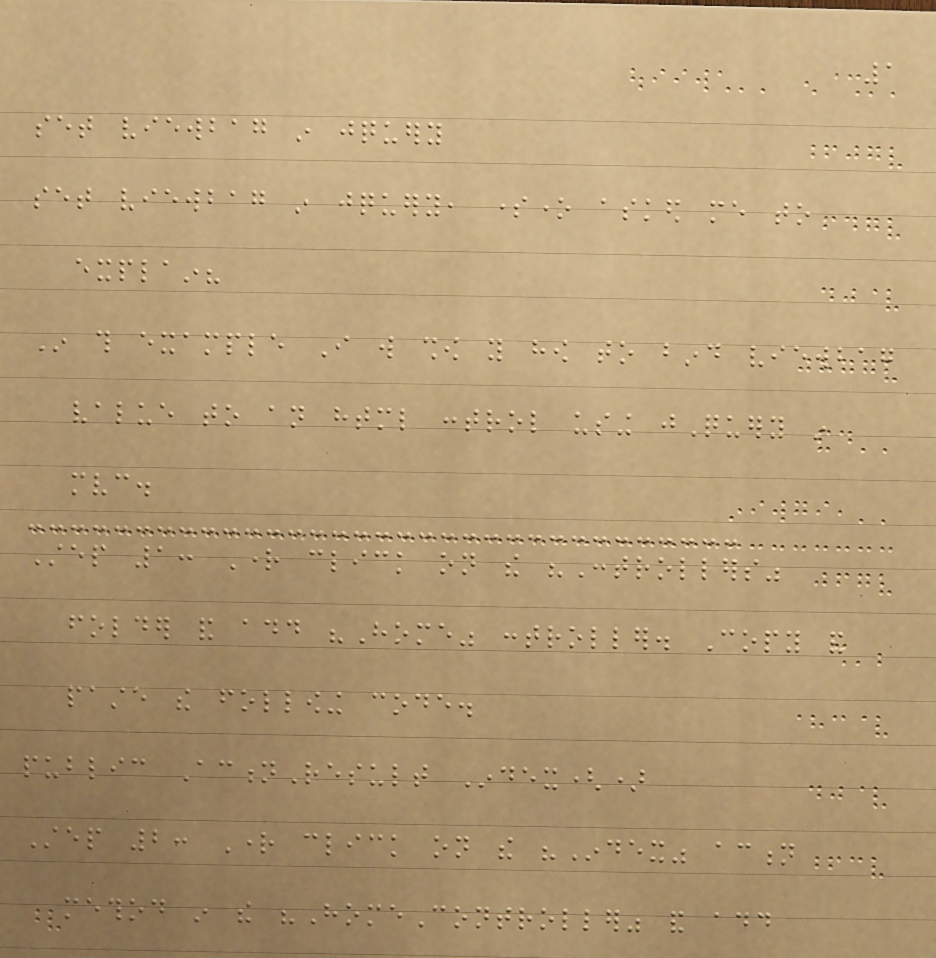1
set viewbag in jquery
set viewbag in jquery, someone asked me to
explain?
In this example I will show you how to bind viewbag
value to an html control using jQuery in
mvc.
Step 1: Right click on the "Controllers"
folder and add "Home" controller. Copy and
paste the following code.
public ActionResult Index()
Step 2: Right click on the "Index" action
method in the "HomeController" and add
